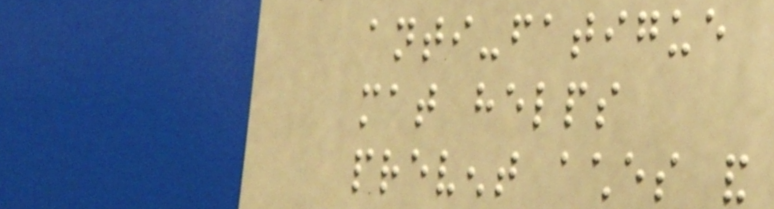anti-fatigue
mat helps
prevent aches and
